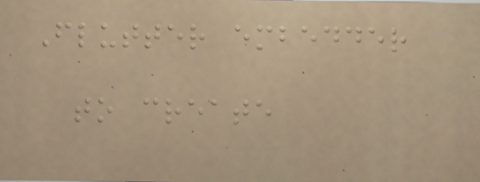Flutter embedder
to create
